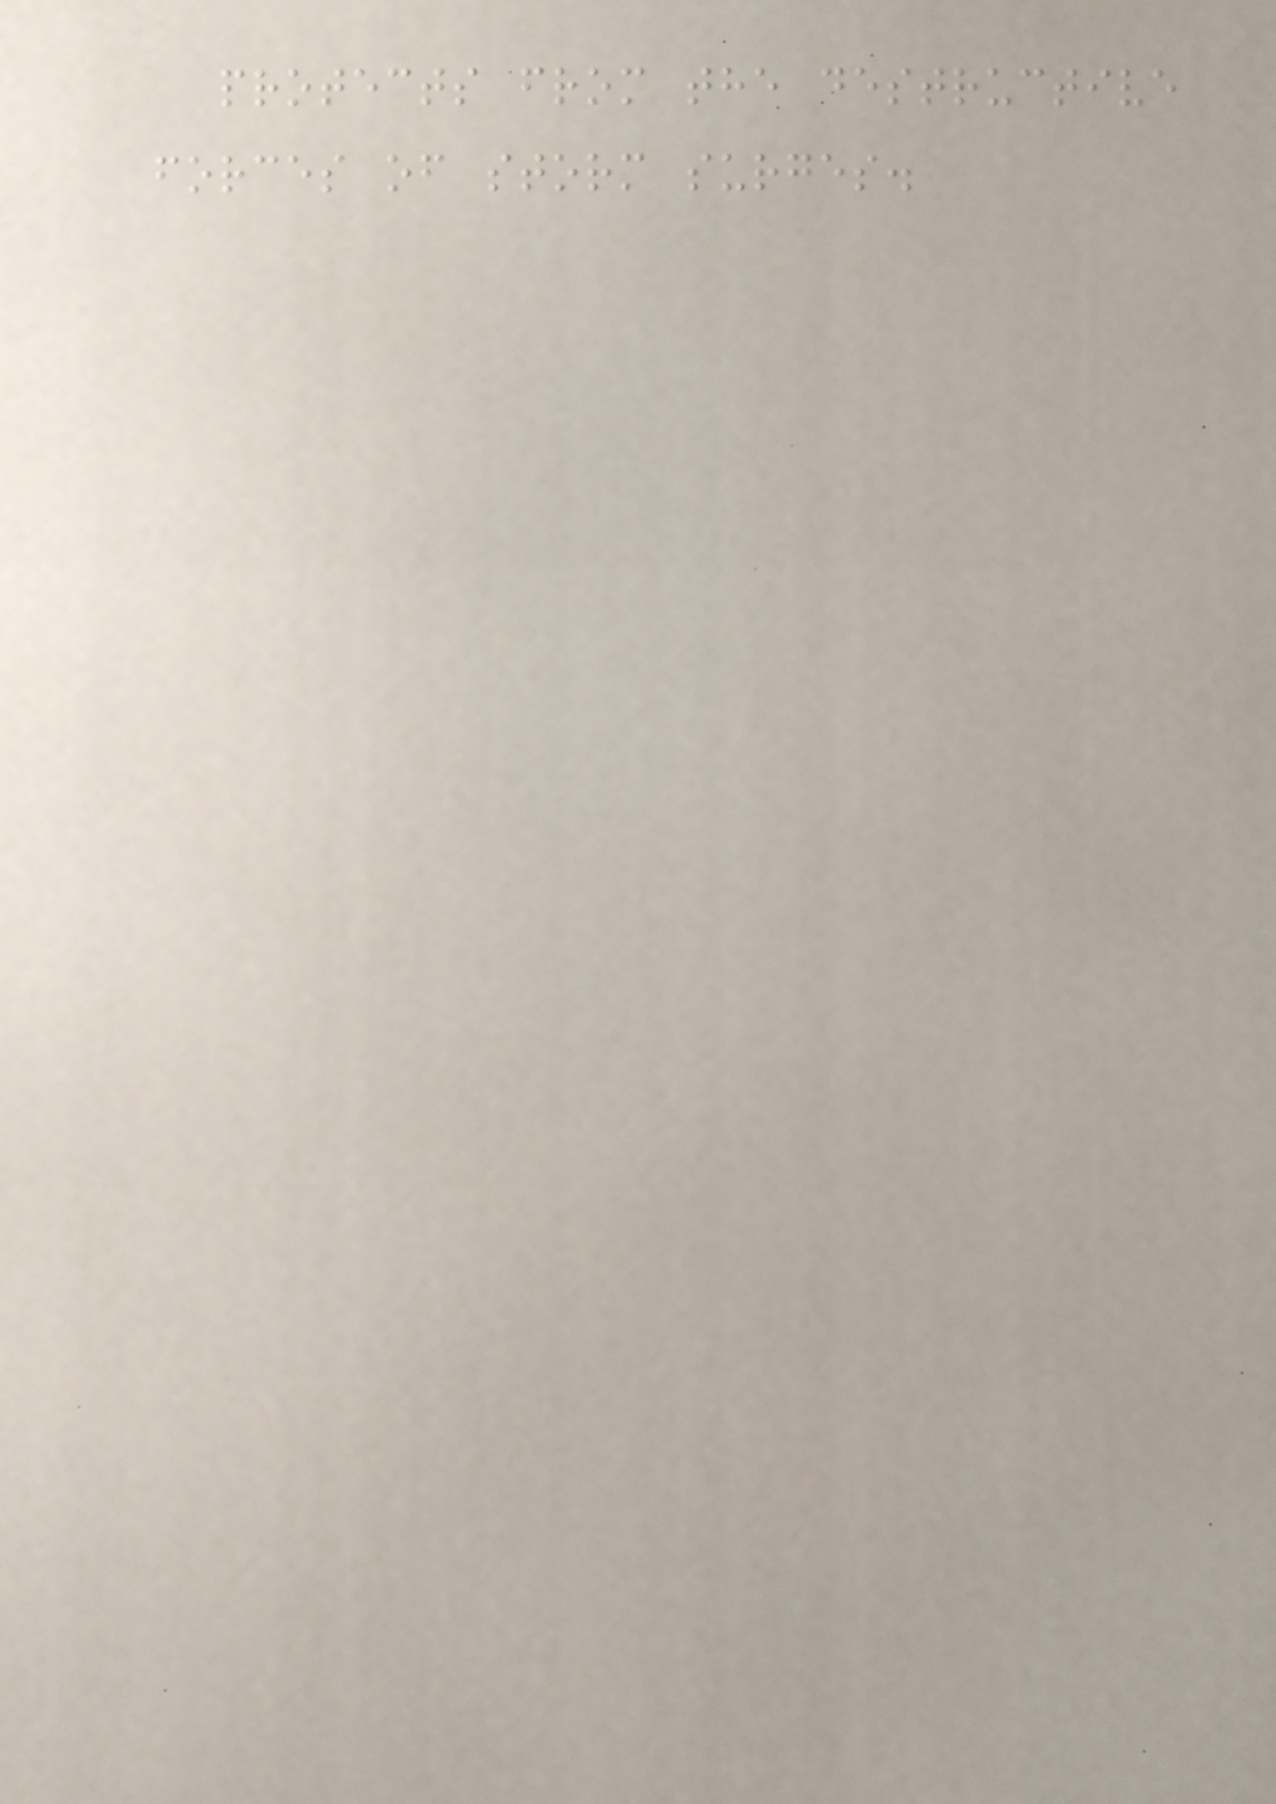protects from the destructive
forces of storm surges.
